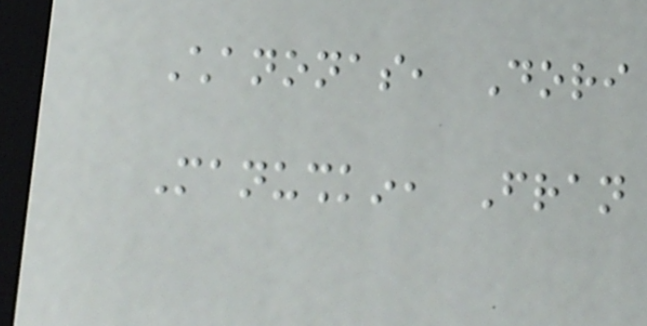Chanonas, Dori
Manushkin, Fran
